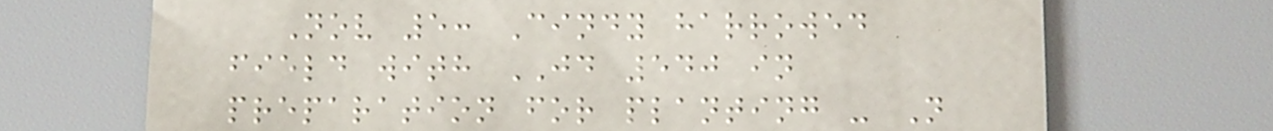Nov 5: Cindy harrowed
field with JD 540 in
preparation for planting - N
